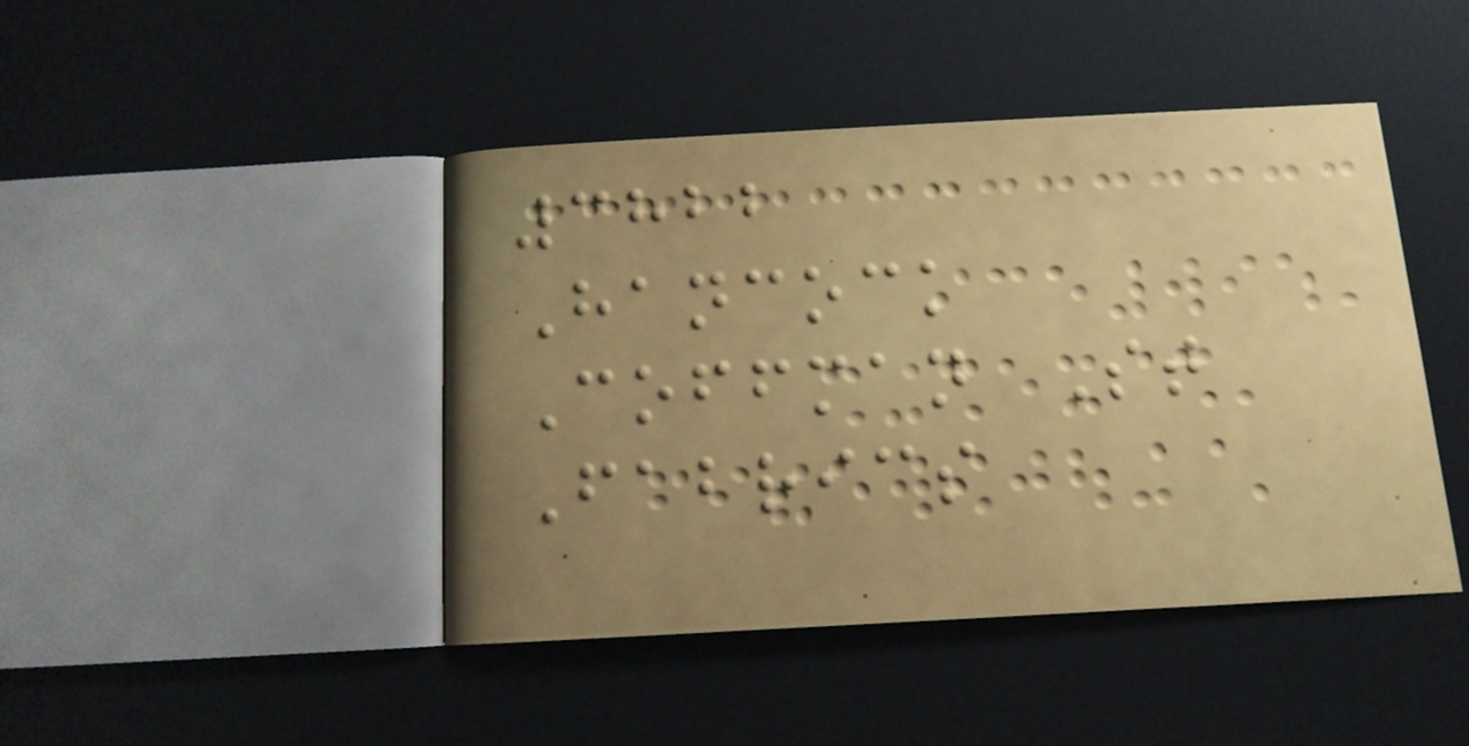3822
Hancock
Coffman St
Fabrics
